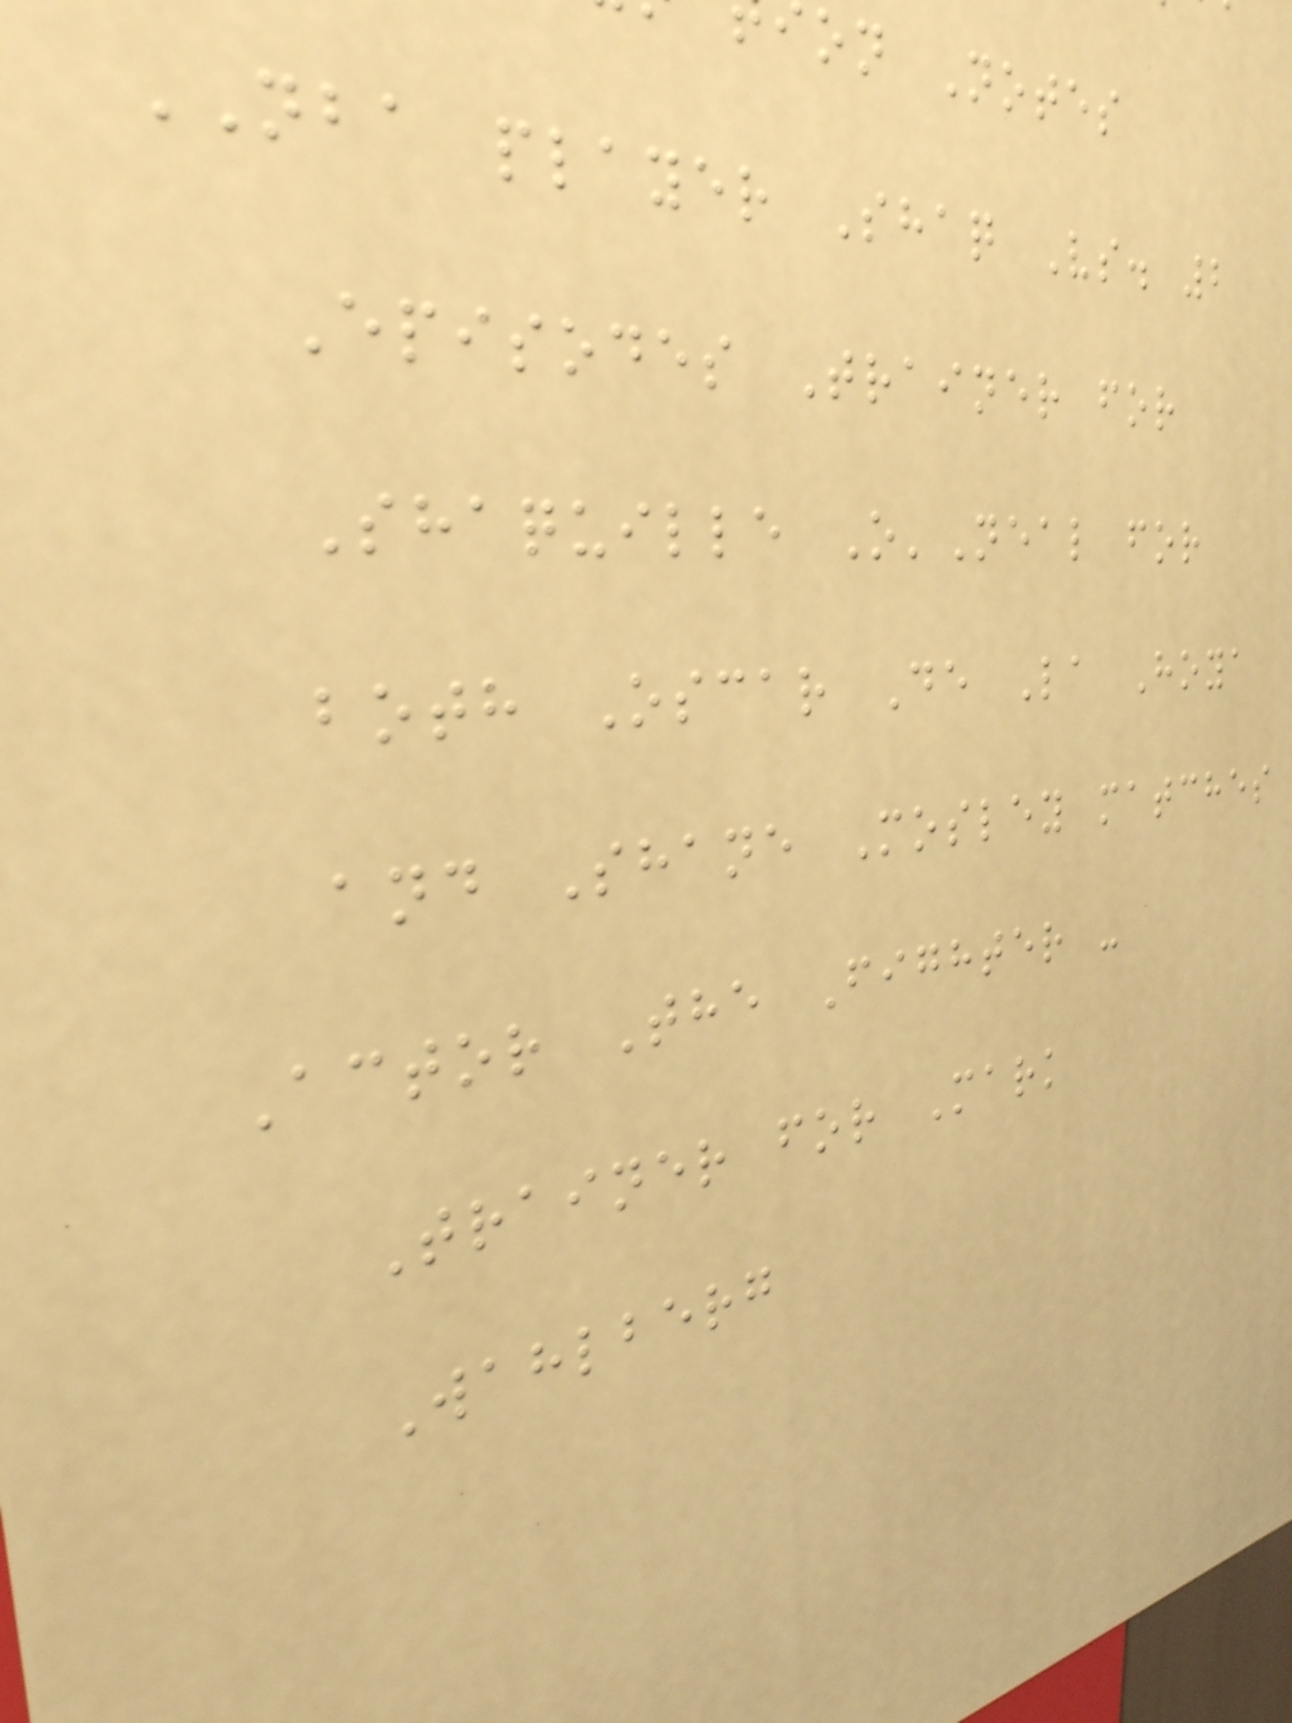on Notes
NBA player Shaq Vs. 2
Episodes Trainer for
Shaquille O'Neal for
both Oscar De La Hoya
and Shane Mosley matches
Actor The Fighter -
Trainer for Mark
Wahlberg
